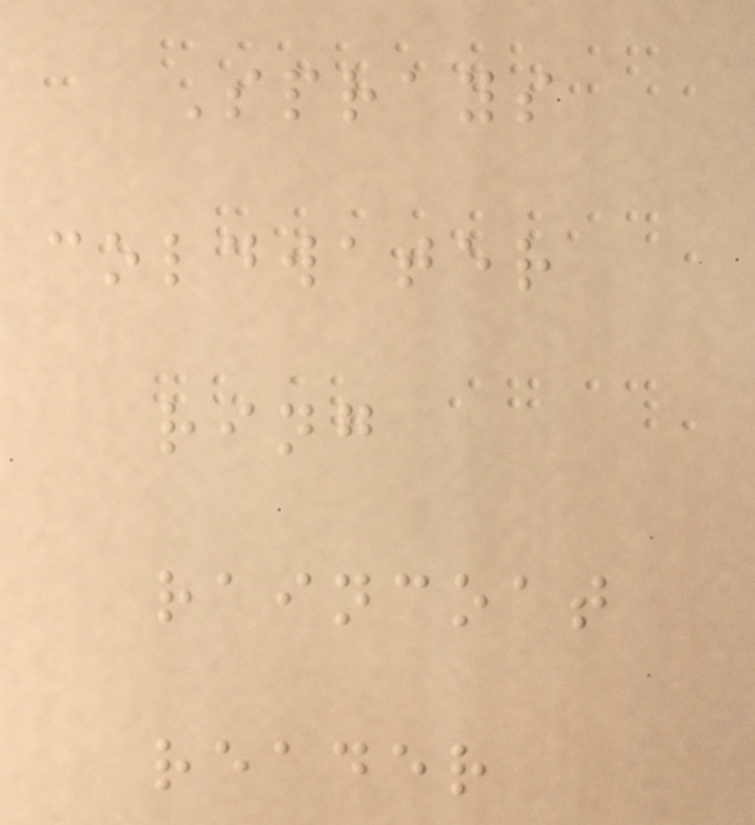Sprays
coldwater
ring
raincoat
reader
